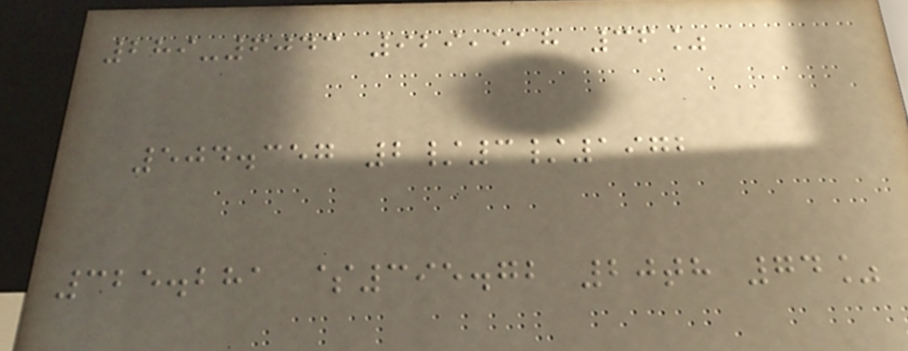289-6043 929,518 36%
504.357 2/3/1972
325.281 $395.72 20th 74%
